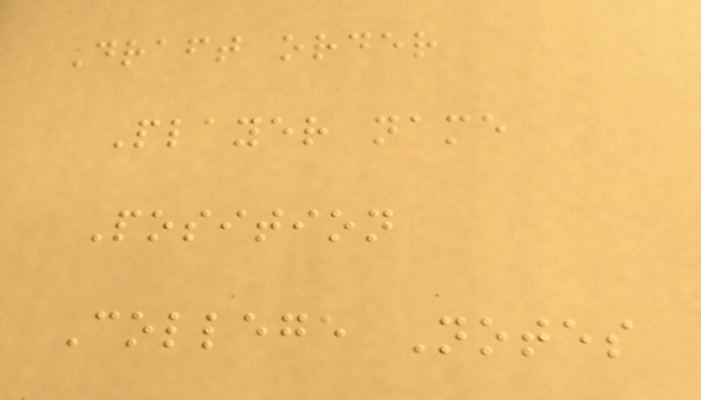Draft order
Player name
Position
College Notes
